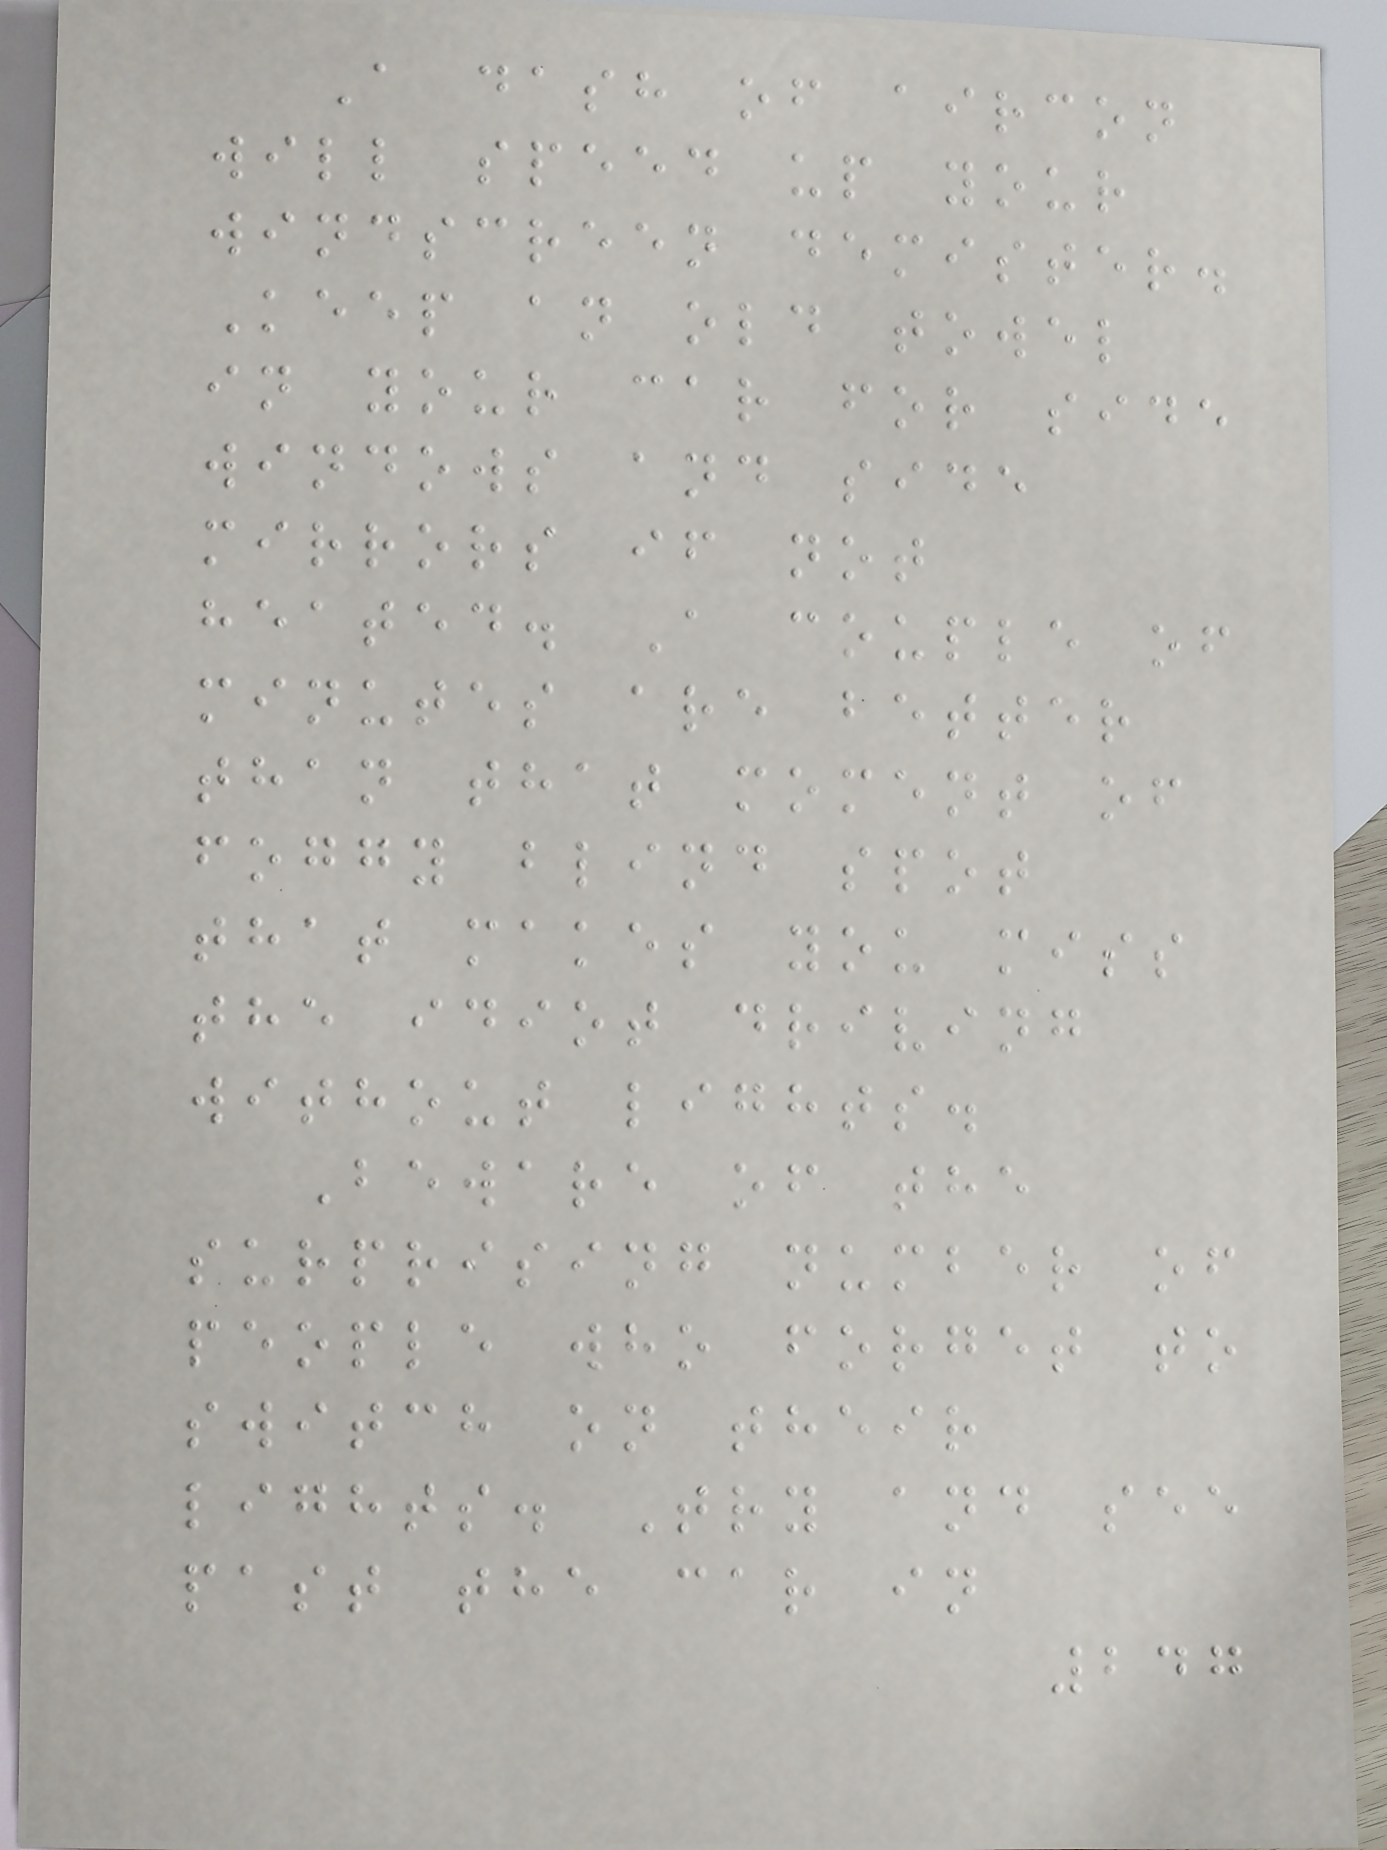A dash of aircon
will speed up your
windscreen demister.
Keep an old towel
in your car for side
windows and side
mirrors if not
heated. A couple of
minutes are better
than that moment of
foggy blind spot
that makes you miss
the idiot driving
without lights.
Beware of the
surprising number of
people who forget to
switch on their
lights. Try and see
past the car in
247
